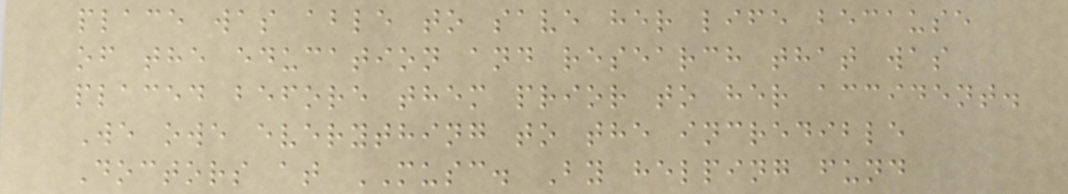place was able to save her life because
of the education and research that was
placed before them prior to her accident.
We owe everything to the incredible
Doctors at MUSC. By helping fund
